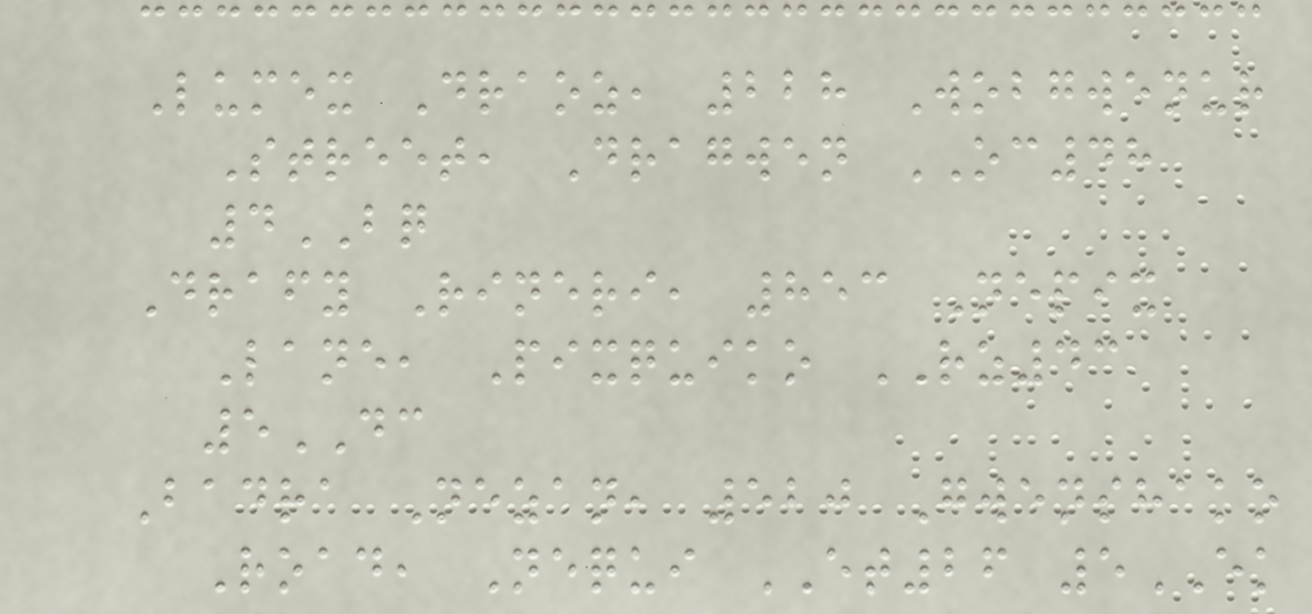Lumex Draoz, 228 Wobgwenur
Street, Dragwen OC48
4BQ
Drafy Rineri, 853 Nepix
Lane, Pixquiko RZ43
5DC
Badra Nezan, 520 Gwenshako
Road, Nequi ET26 5EK
